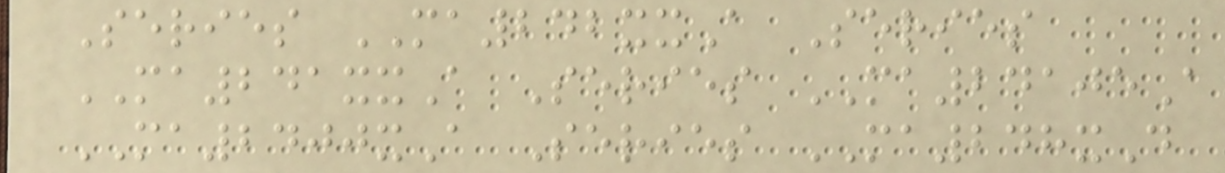Series MA242xxA Series
MA241xxA Series MA24105A
MA2400xA Series MA248xD
